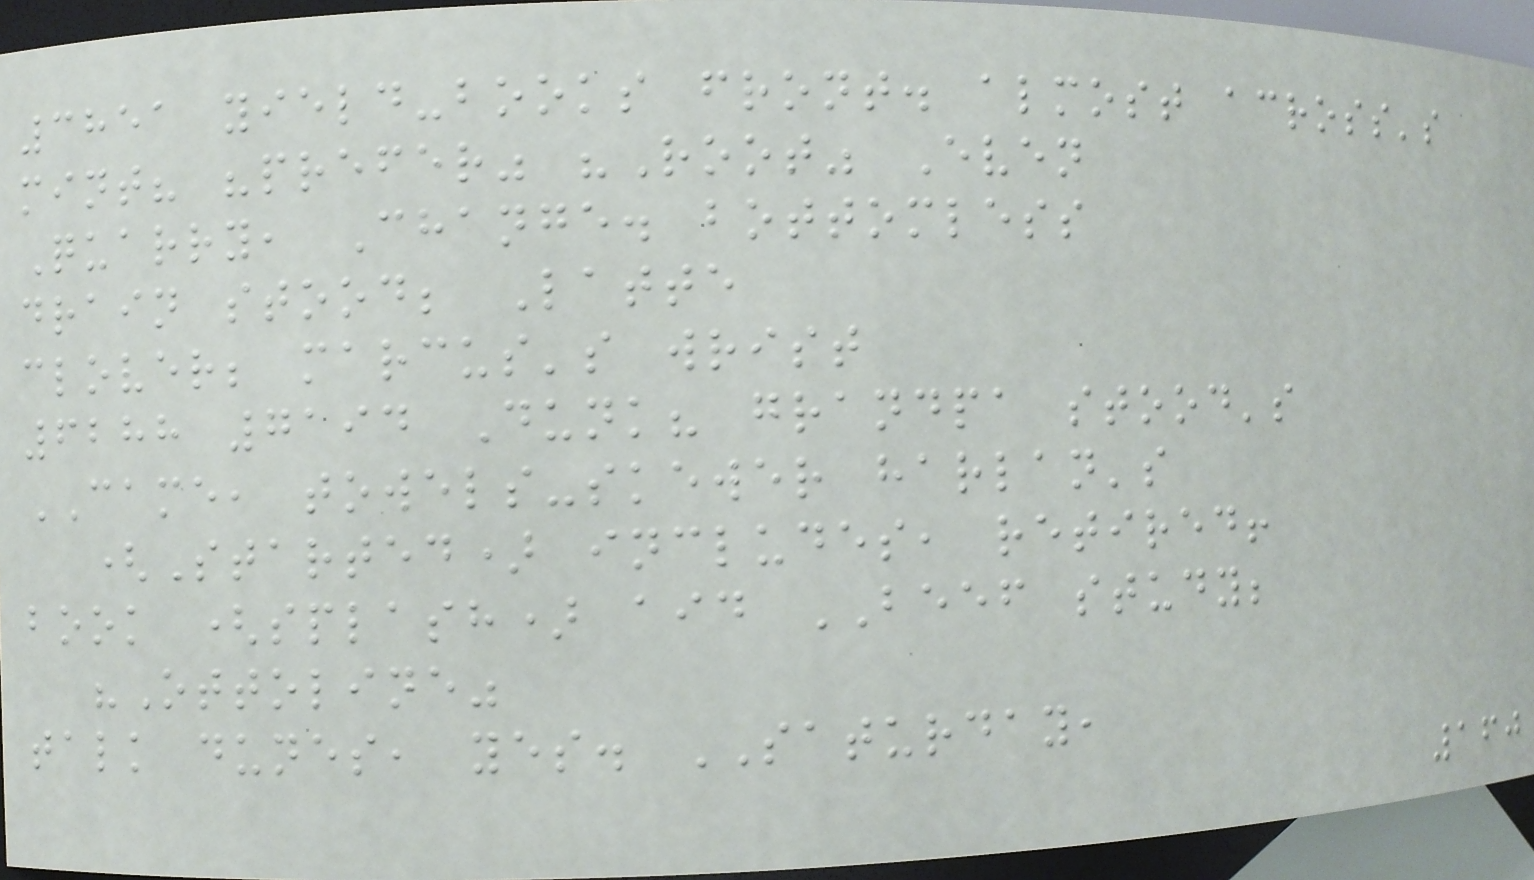3851 yield-books front. almost across's
mint? "prefer" "Root" Even
Quarry, Change. bottomless
drain stood; Latte
clover; marcus's wrist
6288 7194 Dunk? grandpa stood's
CAME, towels-skewer harlan's
(Started) includes, retired!
book (splash) aid BEEF study;
"Ottoline"
talk dunes, yes. SATURDAY,
160
